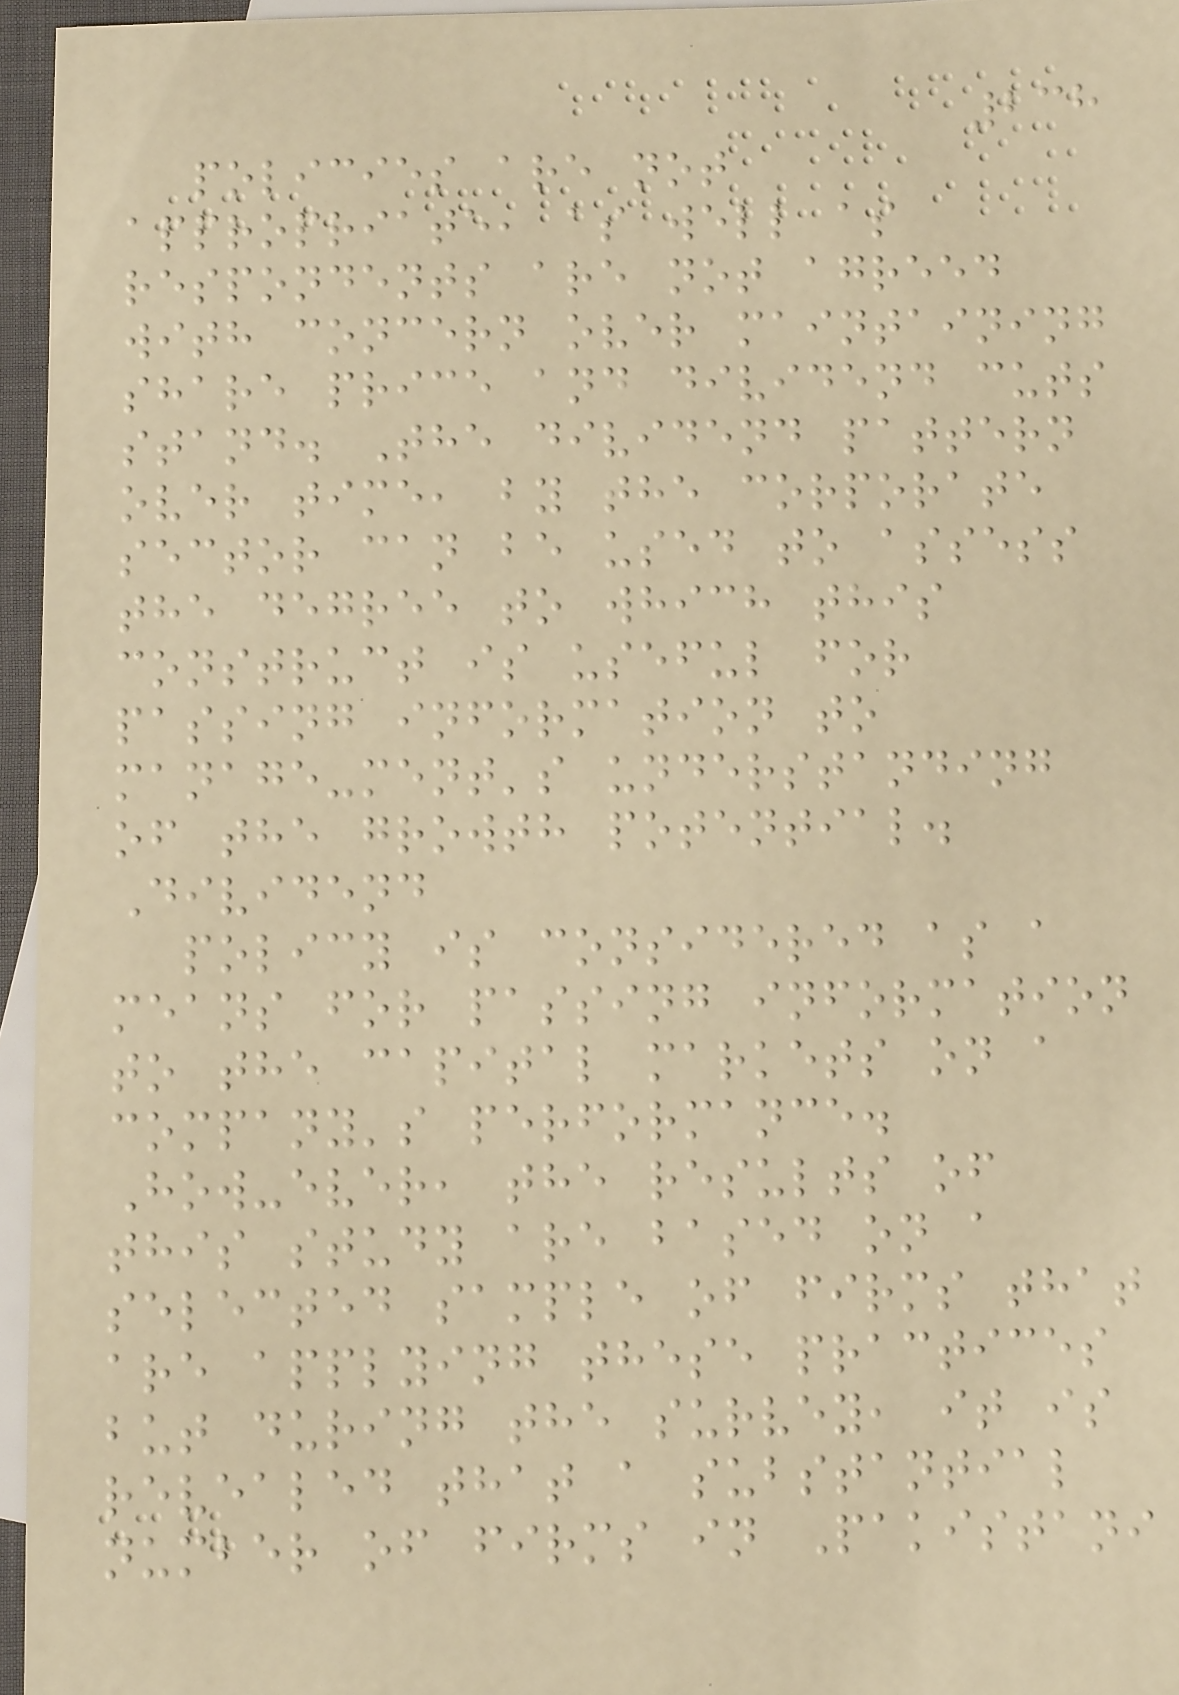238
policies are not
appropriate, as well as
respondents are not agreed
with concern over maintaining
share price and dividend cuts
stand. The dividend pattern
over time, by the corporate
sector can be used to assess
the degree to which this
construct is useful for
passing information to
manage-ment's understanding
of the growth potential.
Dividend
policy is considered as a
means for passing information
to the capital markets on a
company's performance.
How-ever, the results of
this study are based on a
selected sample of firms that
are applying these practices
but during the survey, it is
revealed that a substantial
number of firms in Pakistani
